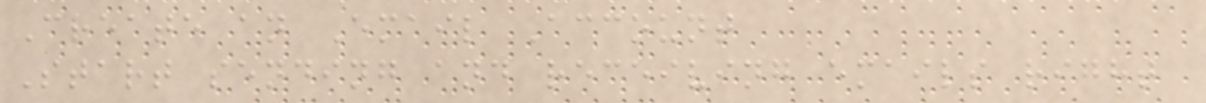Create an Email Account
Start sending and receiving emails right
